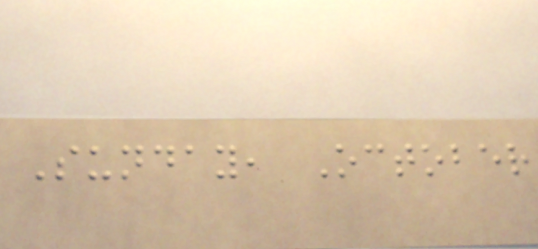Sunday, October
